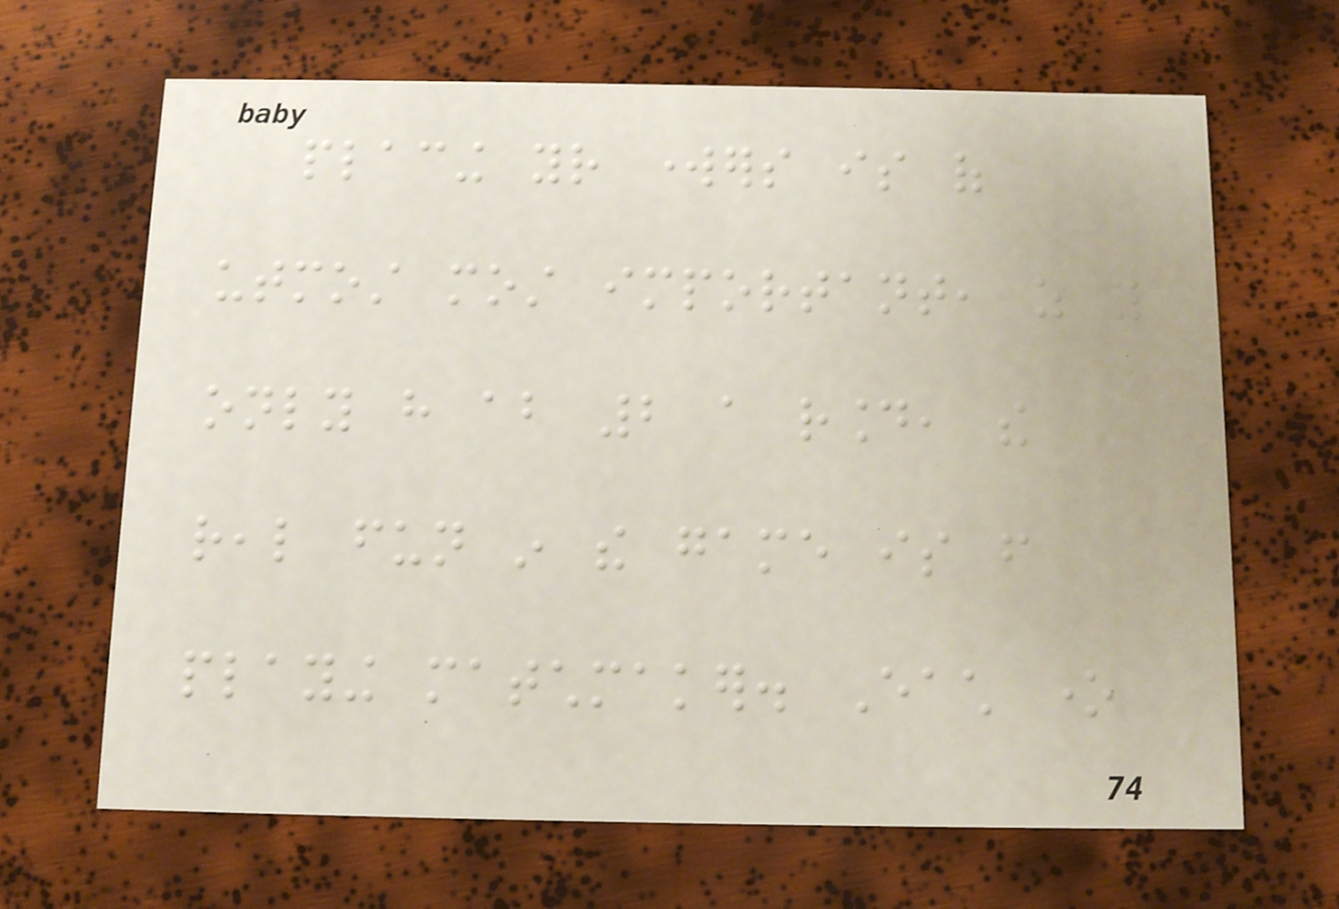placing your workers is of
utmost most important, as you
only have about 2 a round, the
real fun in the game is from
playing matchmaker. Each one
